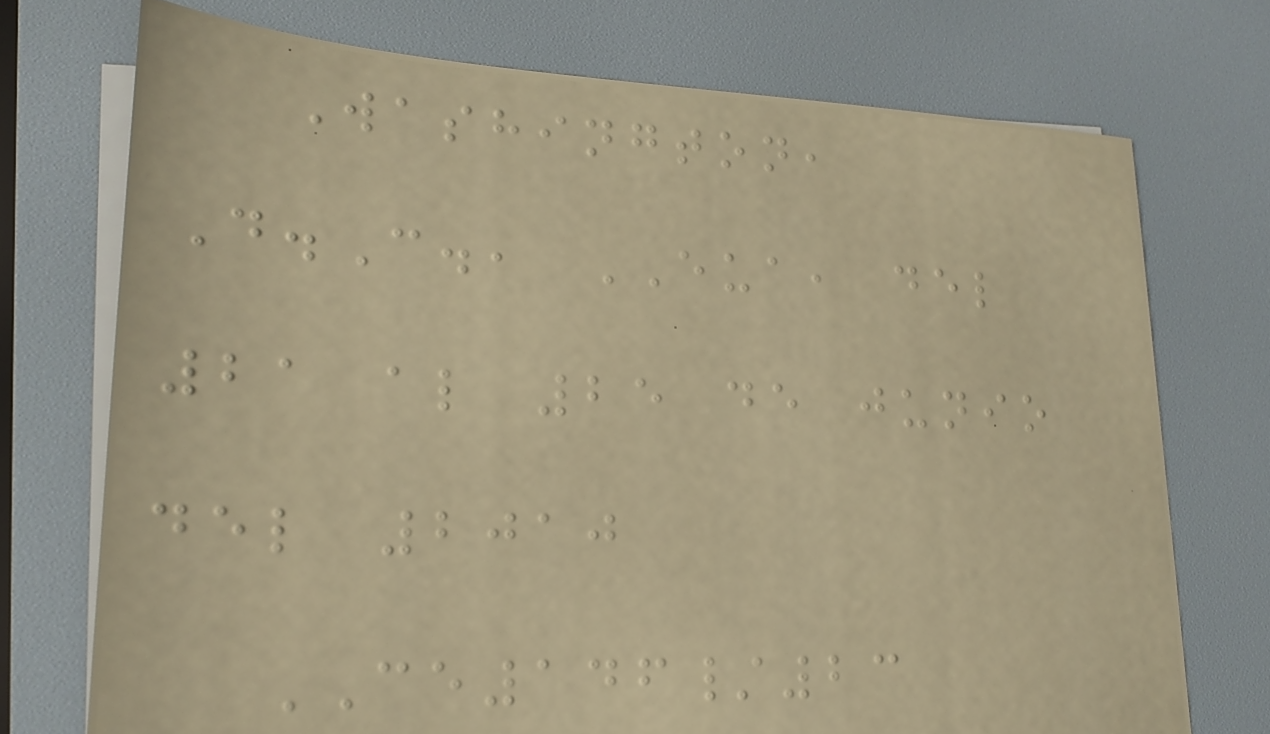Washington,
D.C., EUA, del
21 al 25 de junio
del 2010
CE146/23
